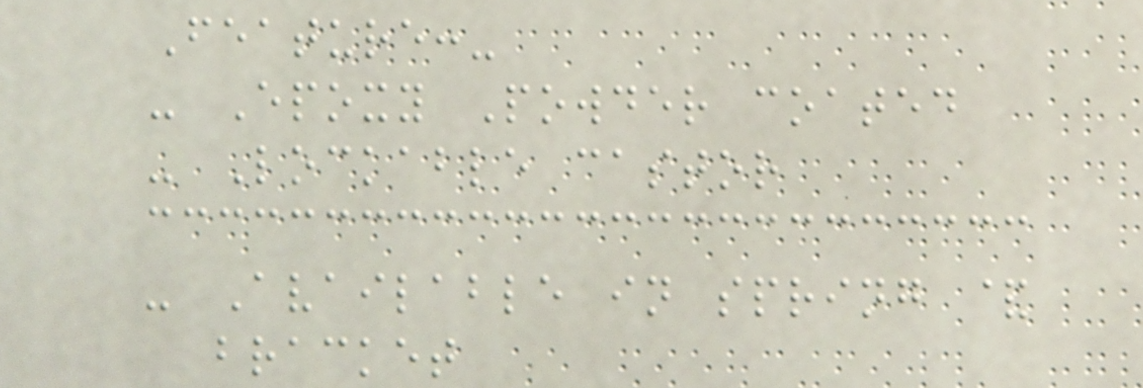Feature:-
- Epoxy Powder coated
- Lockable castor
- Available in spring &
bracket
